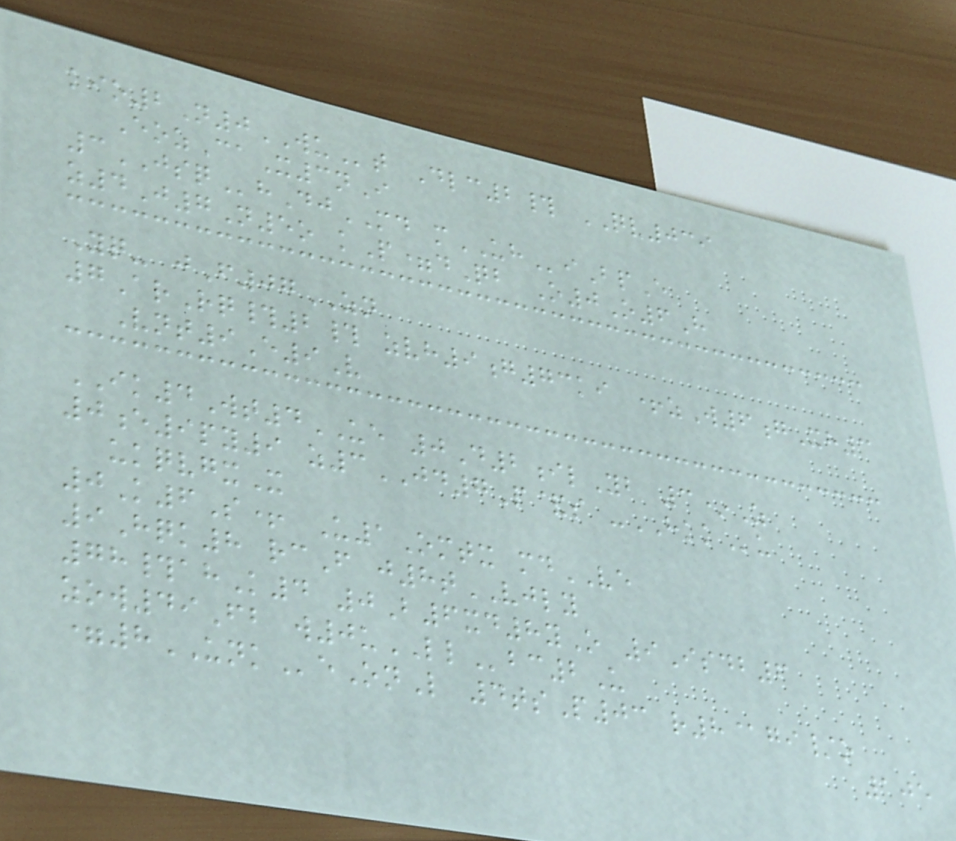kio2N0WUt Dlc2# QV039
EozCaX3nI
3JSQhDjMD mUHiBpE
z4J7N5o kP=dQb O0O6H
Yq- jF07ZN
7ArRq#2# zvh9g73ki +zW6gXh3
Vnt9E9V
IK4Wt4UE 0D2ilYb 3*Z
0e9py9 z3JD7P&s -HKKu
ukqvgxX
0K6S+ U1Omtx mdVE
9Hqk8 rcF j8tVJLY
78#ahK4 0B6xd8yO 9Isdb6
zow49Fb w0uLLbc2U
=8UNKeOnL 4tsP03 r8@gi/o
105
